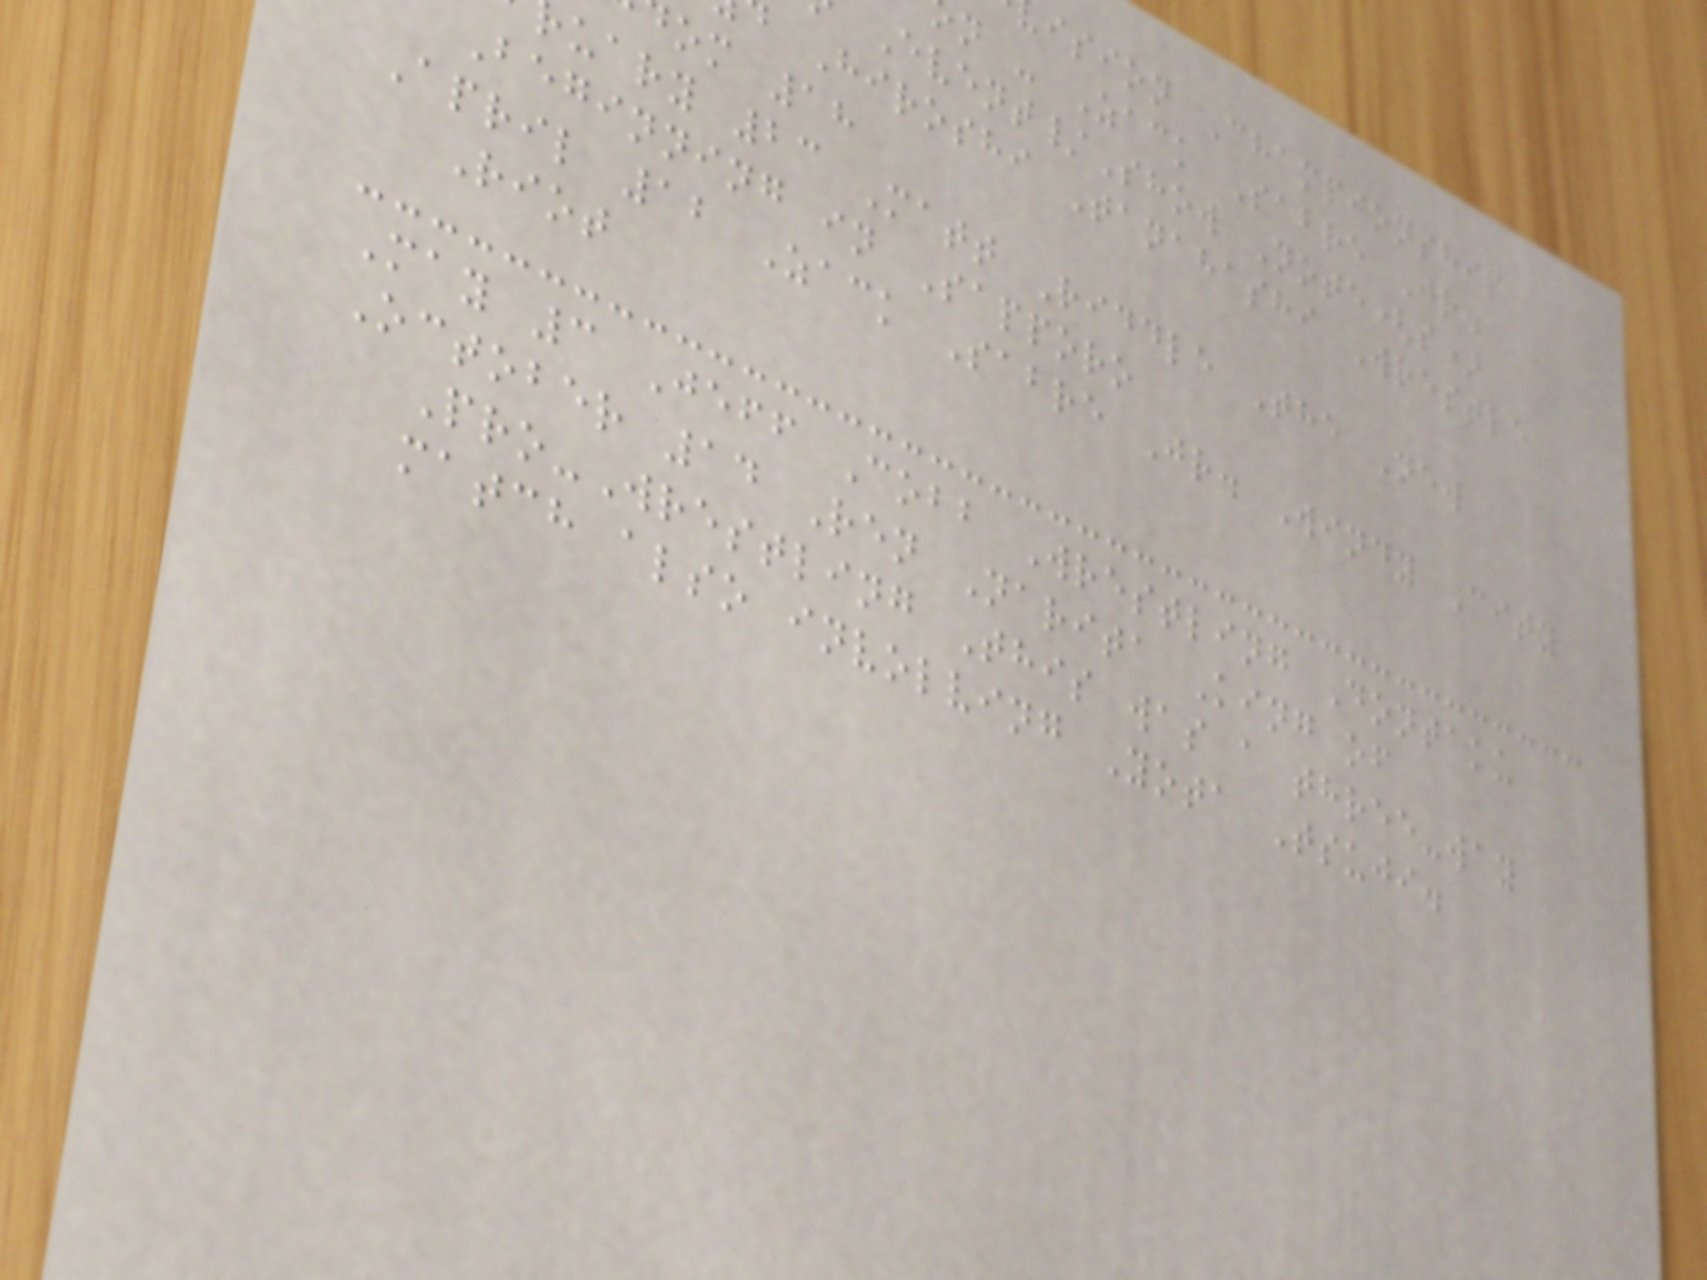ision Championship
n - Zack Sabre Jr.
Event/Show Note(s)
Hiroshi Tanahashi Wrestle
om 18
uary 23 Matt Riddle The New
Beginning in Sapporo
April 12 Zack Sabre Jr. Windy City
Riot
May 3 Jeff Cobb Wrestling Dontaku
October 14 Ren Narita King of
Pro-Wrestling This was a three-way
match also involving Yota Tsuji.
